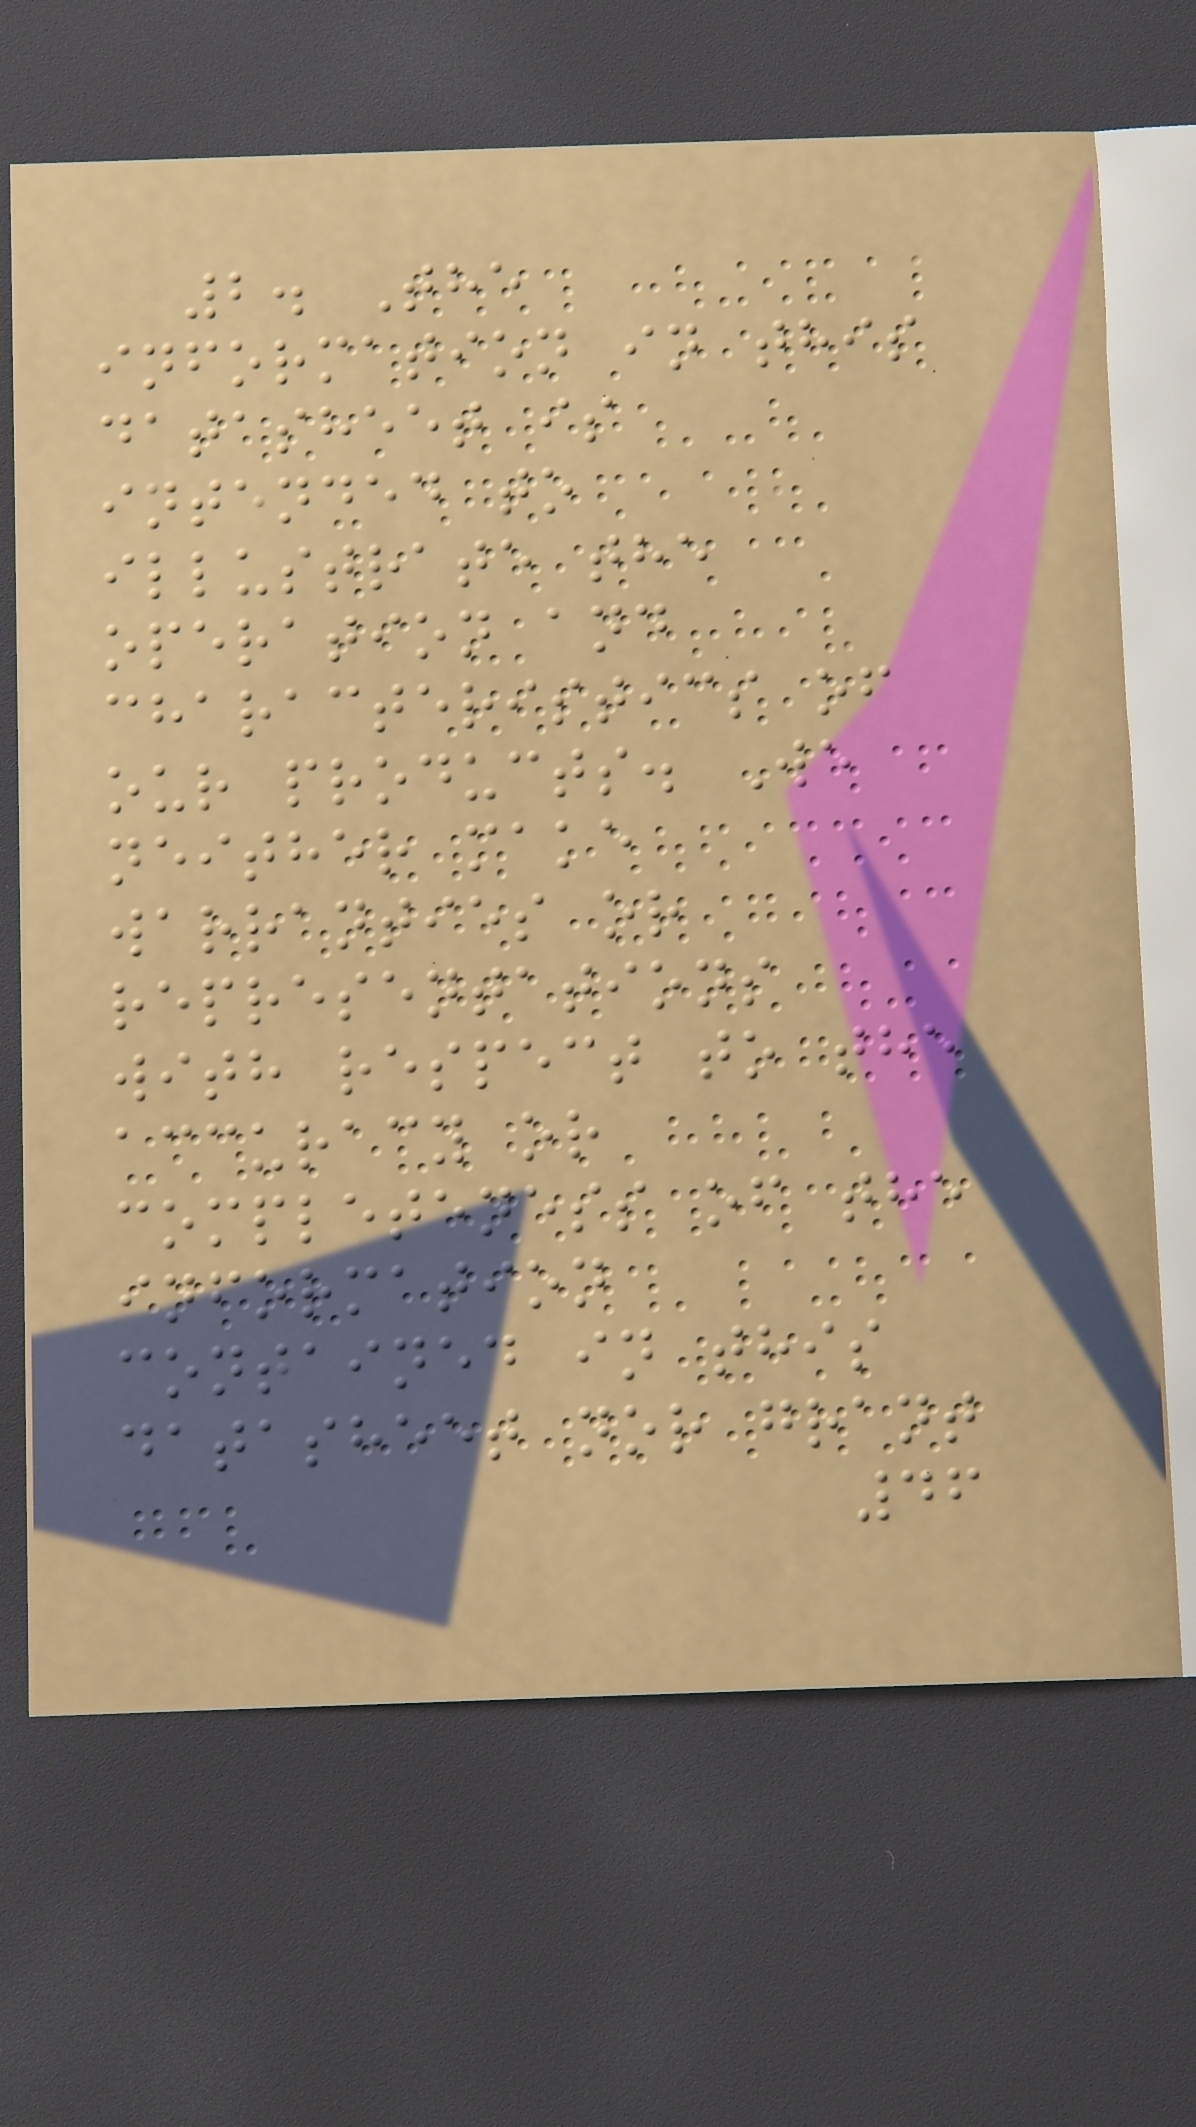2. The
information in this
datasheet is
intended to
illustrate the
operation and
characteristics of
our products. We
neither make
warranties or
representations
with respect to the
accuracy or
completeness of the
information
contained in this
datasheet nor grant
46
